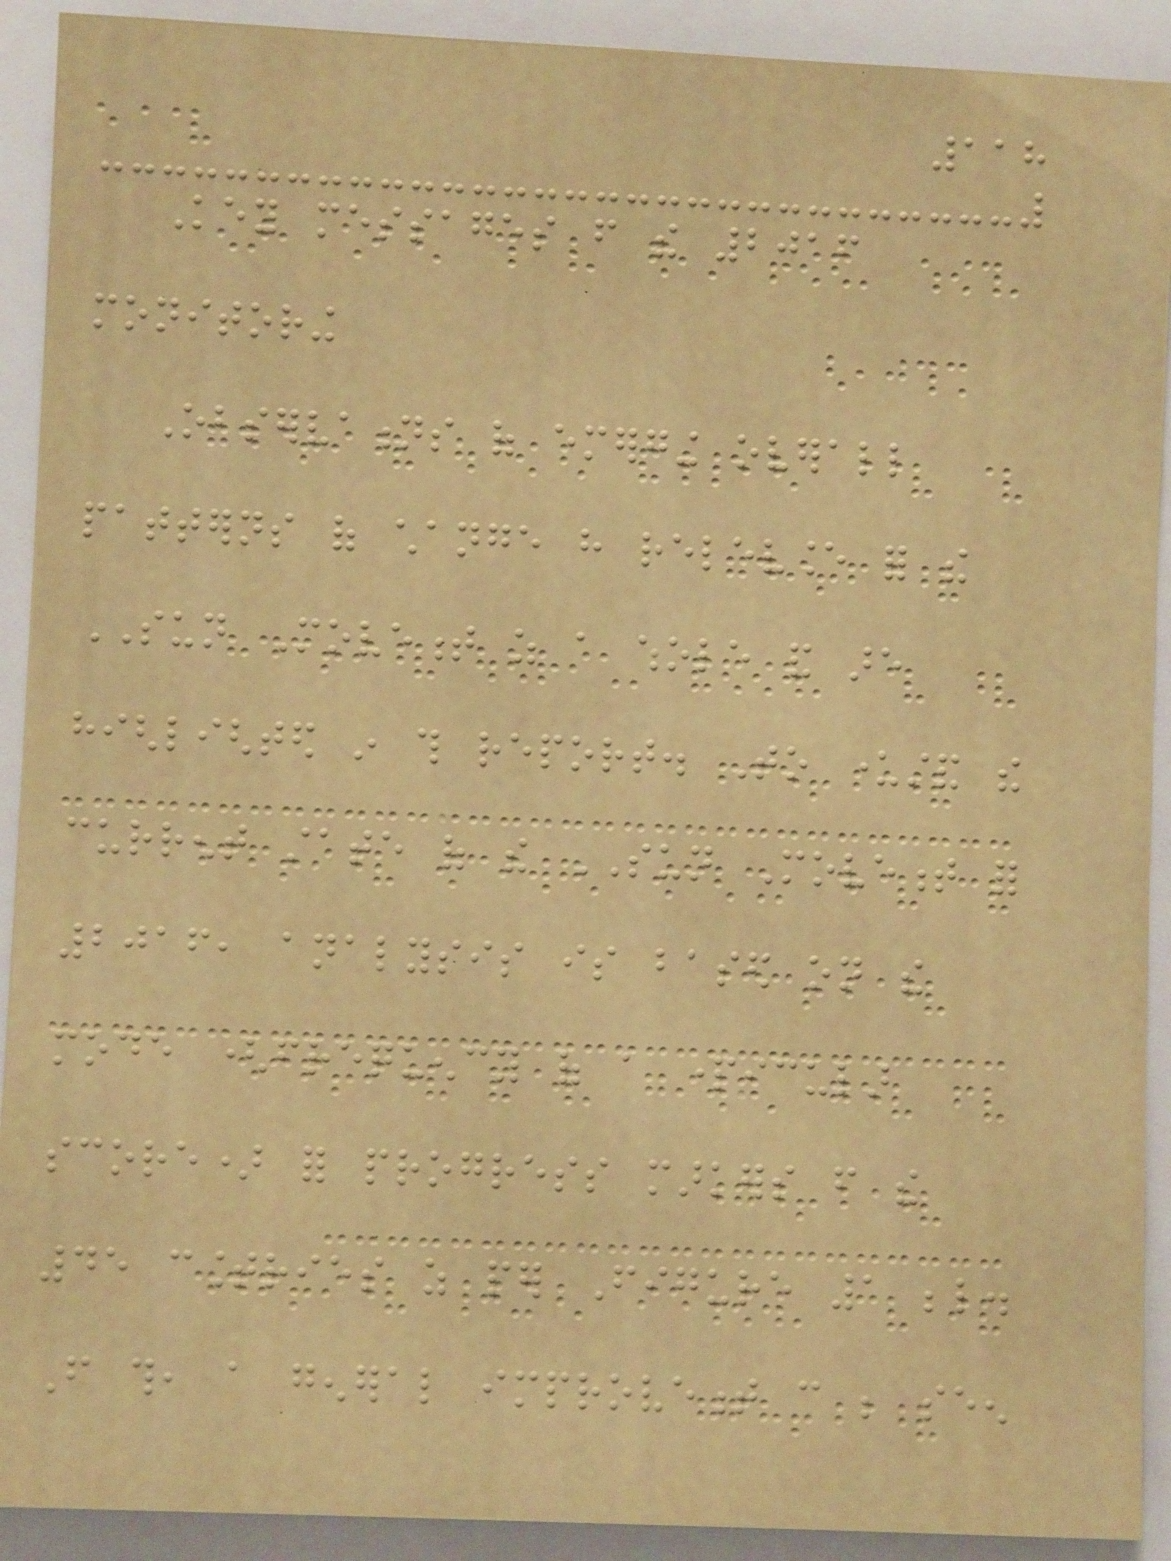118
Key messages from the 2016
monitoring
Observations of emerging overall
patterns of change have relevance for the
SUN Movement as a whole and are
highlighted in this report. To understand the
current state of the SUN Movement for
2016, analysis is based on the
mode (frequency of a particular
score) for progress markers from the
45 countries as per Figure 1 below.
From this, a general improvement can be seen
